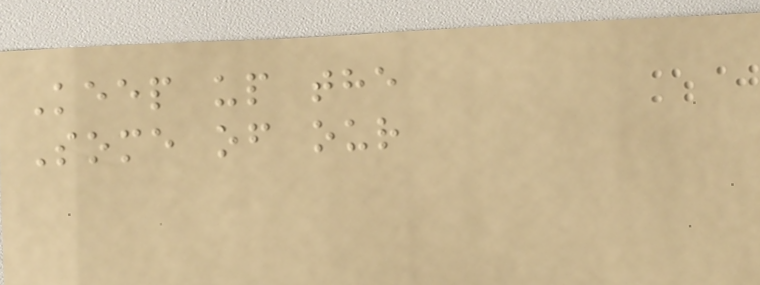Keep up the
Some of our
